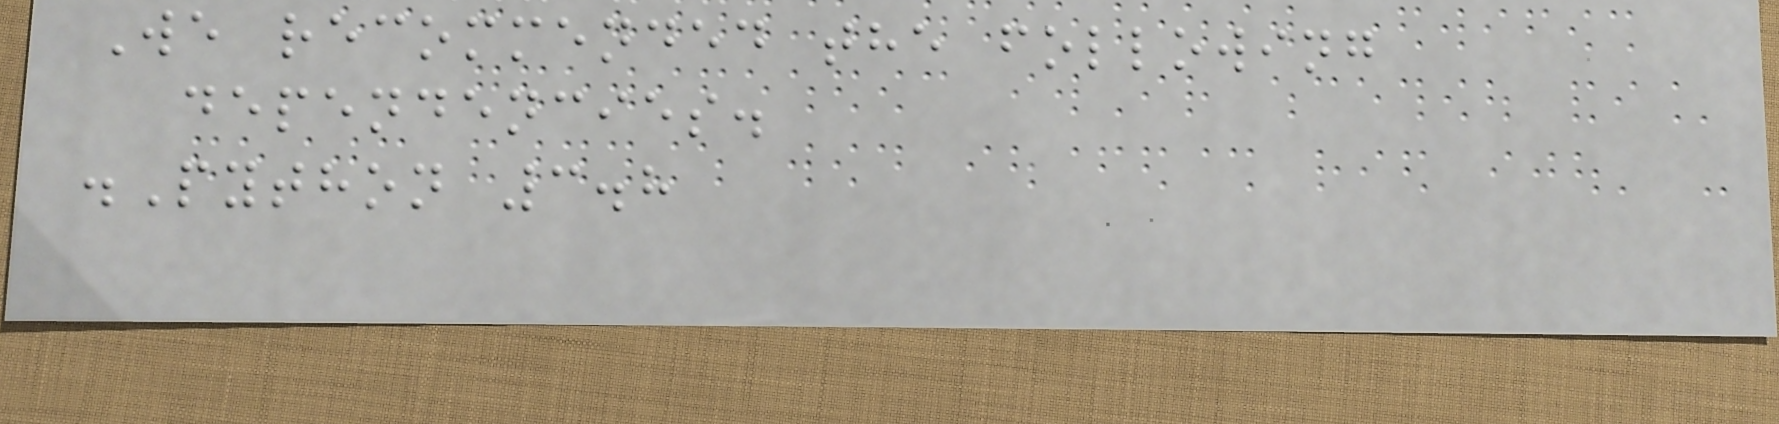We recommended the following
dependencies.
.Python 3.8
